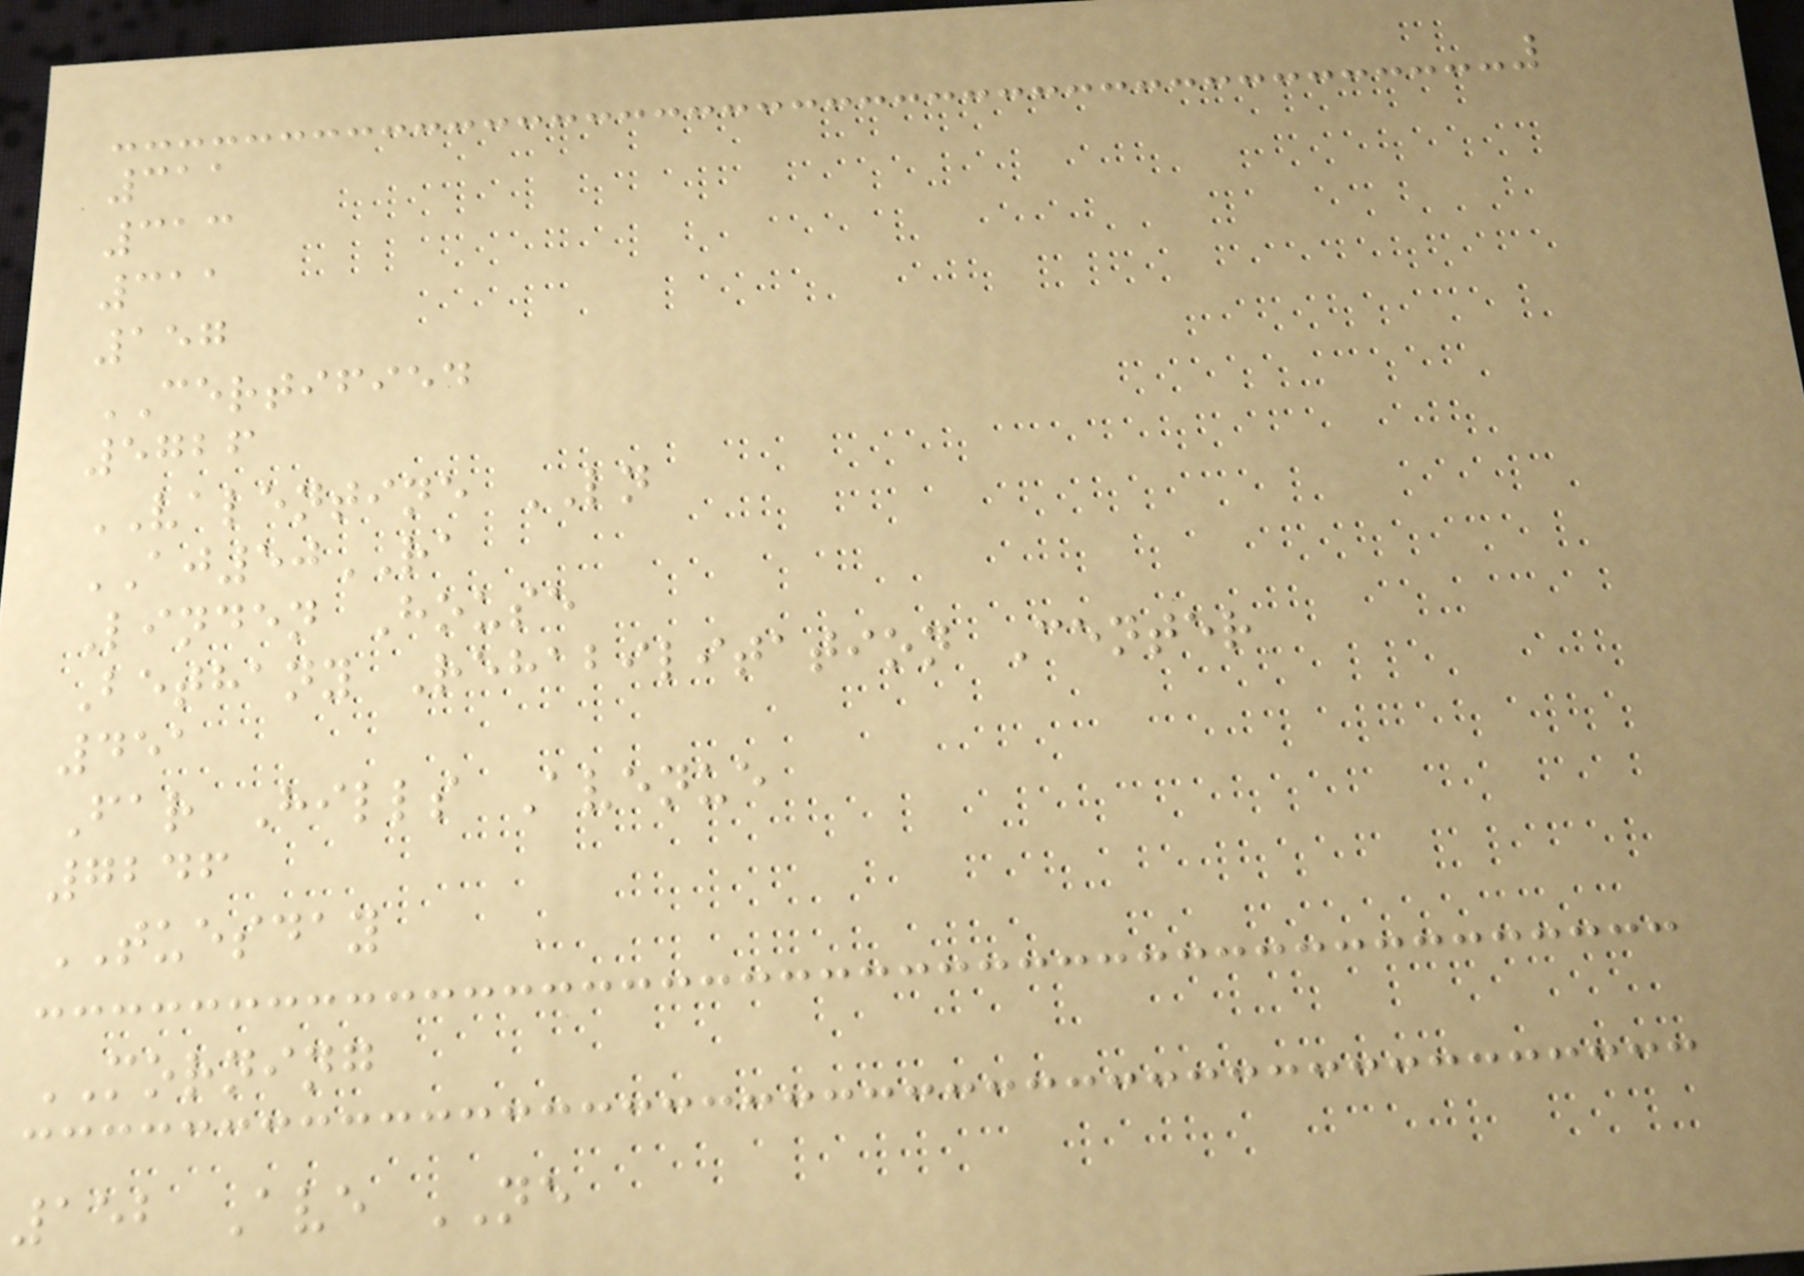311
313
311
157
CERTIFIED
5726
VALENTINE LN
AJ50RA
Linden House
Bethany Rehabilitation Center
451
Far Hills Avenue
7246
TUESDAY
MORNING
152 Ave NE
